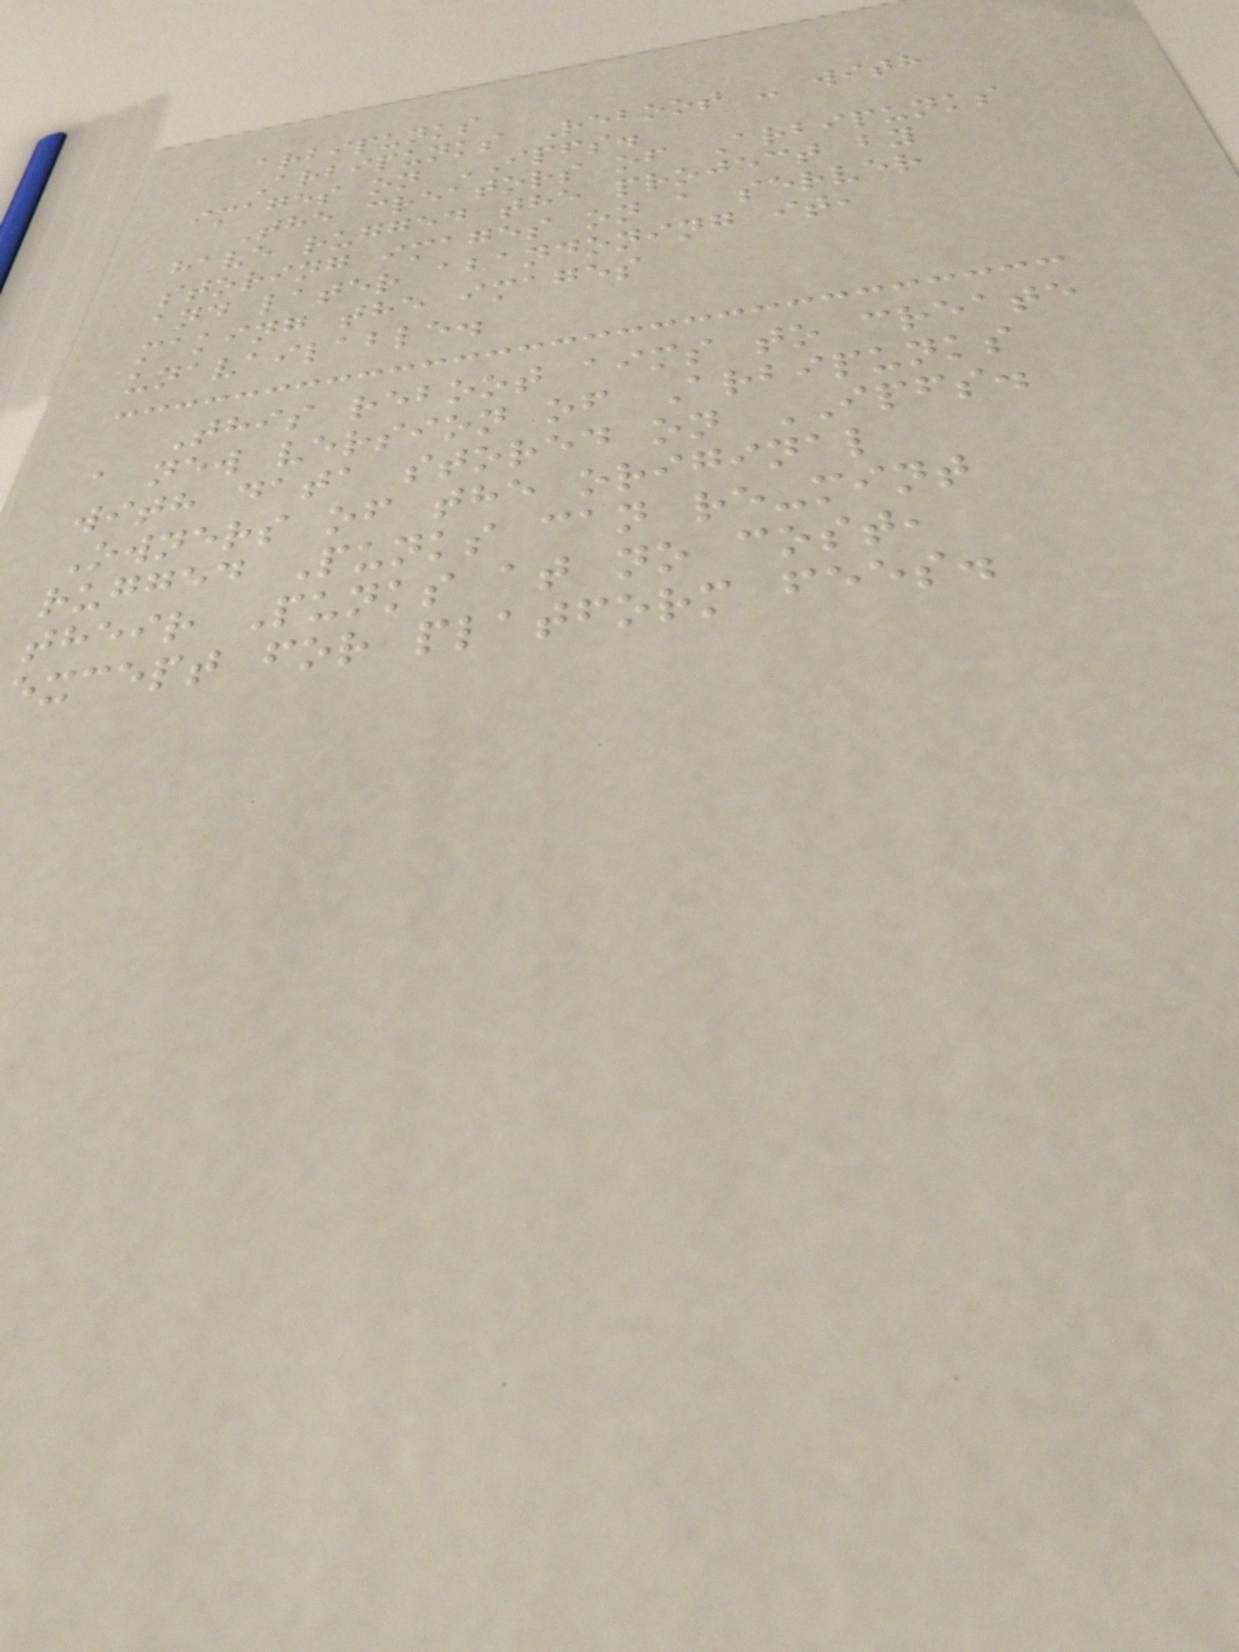arbipunks
Arbipunks Reboot - with
images on IPFS.
The creators of Arbipunks
have rugged the project by
storing images on a server
and later abandoning it,
making the images
unavailable.
This reboot aims to create
a new version of Arbipunks
with data stored on IPFS.
Owners of the original
rugged Punks can re-mint
their Punks at no cost,
except for platform fees.
